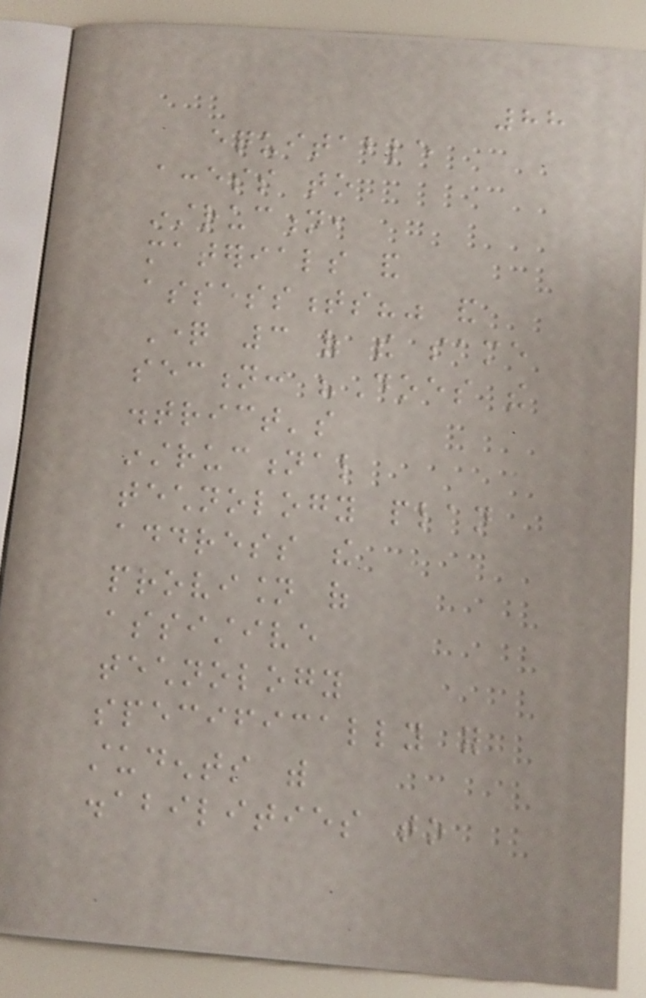88
equitable
access to
instruction,
materials and
assessments?" and
Question 3 of the same
section: "Does the
district's
instructional
technology plan
address the
provision of
assistive
technology
specifically for
students with
disabilities to
